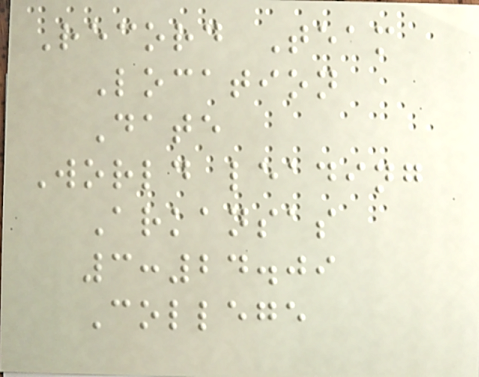Record Team
Location
Date
World leading
Arkansas
3:24.09
College
